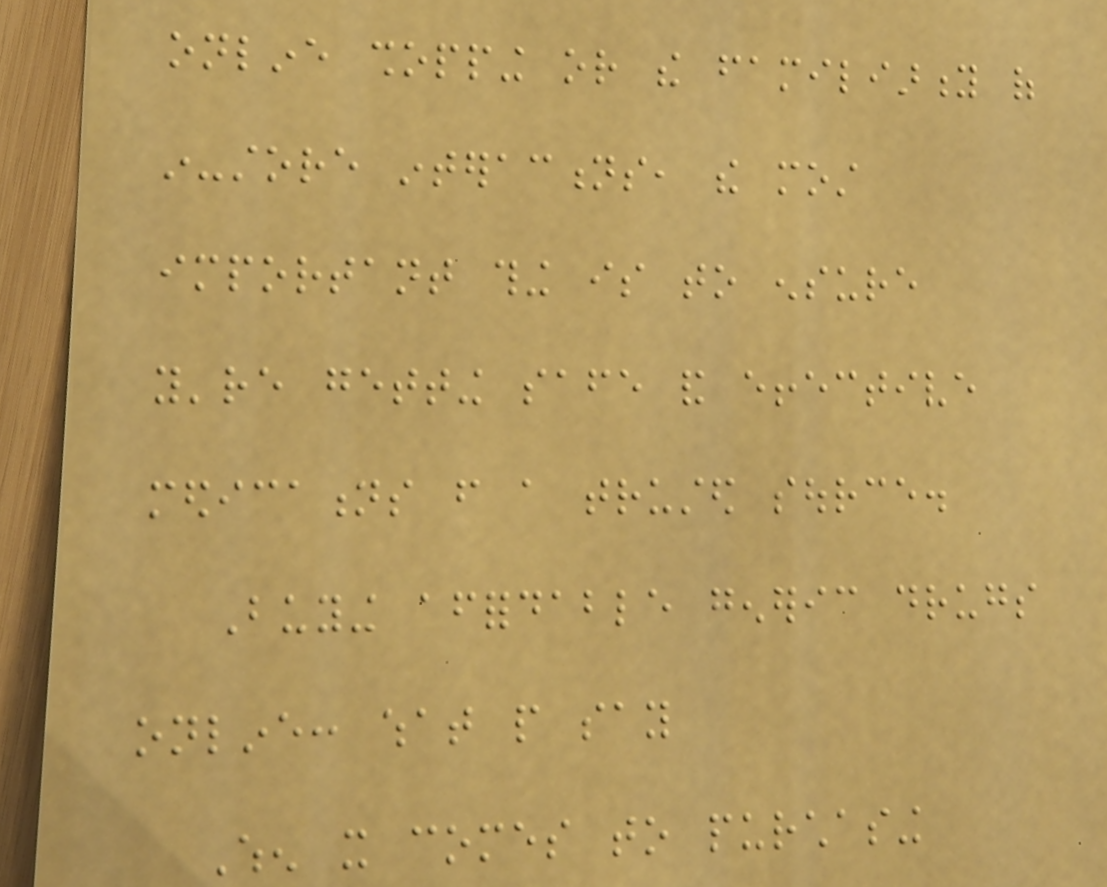online shopping or the familiarity of
in-store interactions, the most
important thing is to ensure
you're getting safe and effective
medications from a trusted source.
Buying affordable generic drugs
online: what people say
When it comes to purchasing
